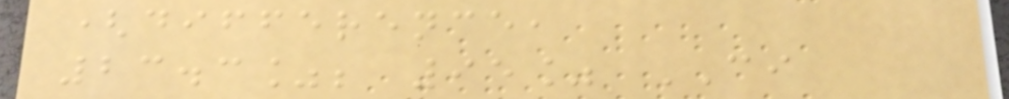(difference,
23.3%; 95% CI
